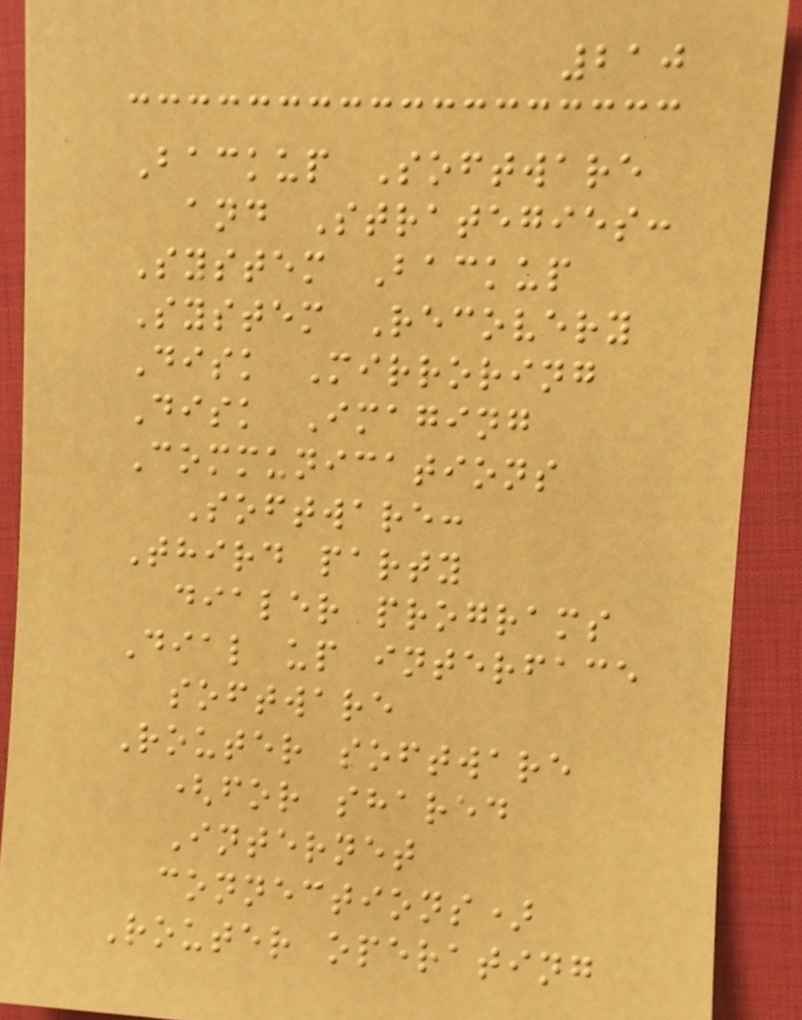210
Backup Software
and Strategies:
System Backup
System Recovery
Disk Mirroring
Disk Imaging
Communications
Software:
Third party
dialer programs
Dial up interface
software
Router software
(for shared
Internet
connections)
Router operating
